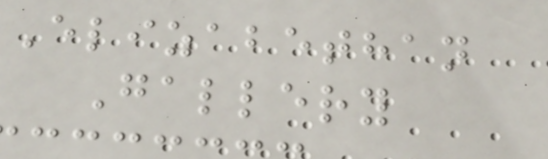Elizabethan
Gallery
